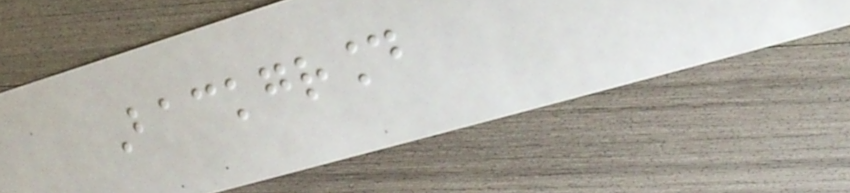Background
